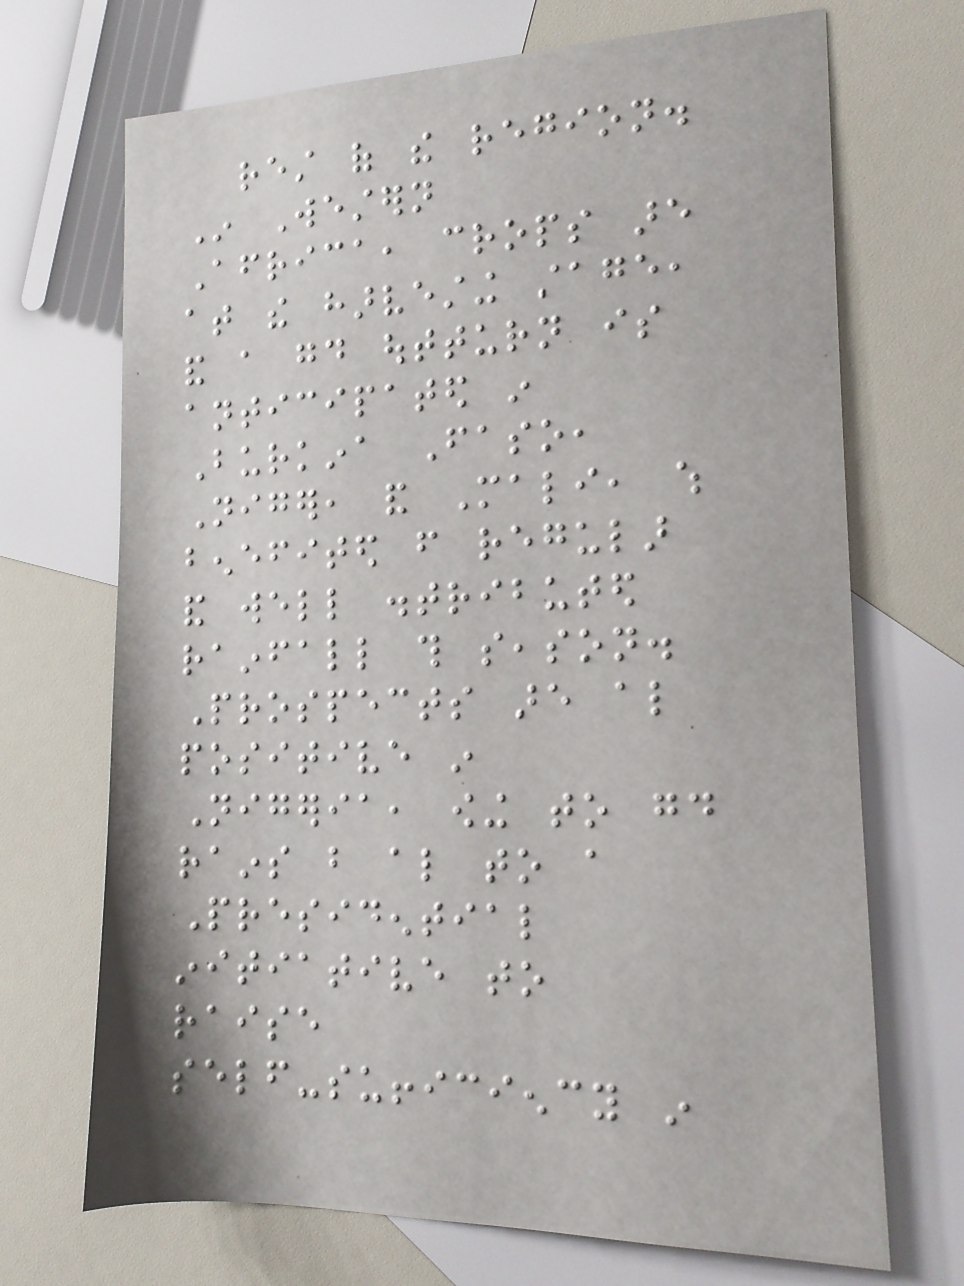rest of the region.
In Western
Africa, crops are
at the harvesting stage,
and a good outturn is
anticipated in
Burkina Faso,
Niger, and Mali, which
benefited from regular
and well distributed
rainfall this season.
Prospects are also
positive in
Nigeria, owing to good
rains but also to a
Presidential
initiative to
raise
self-sufficiency in
